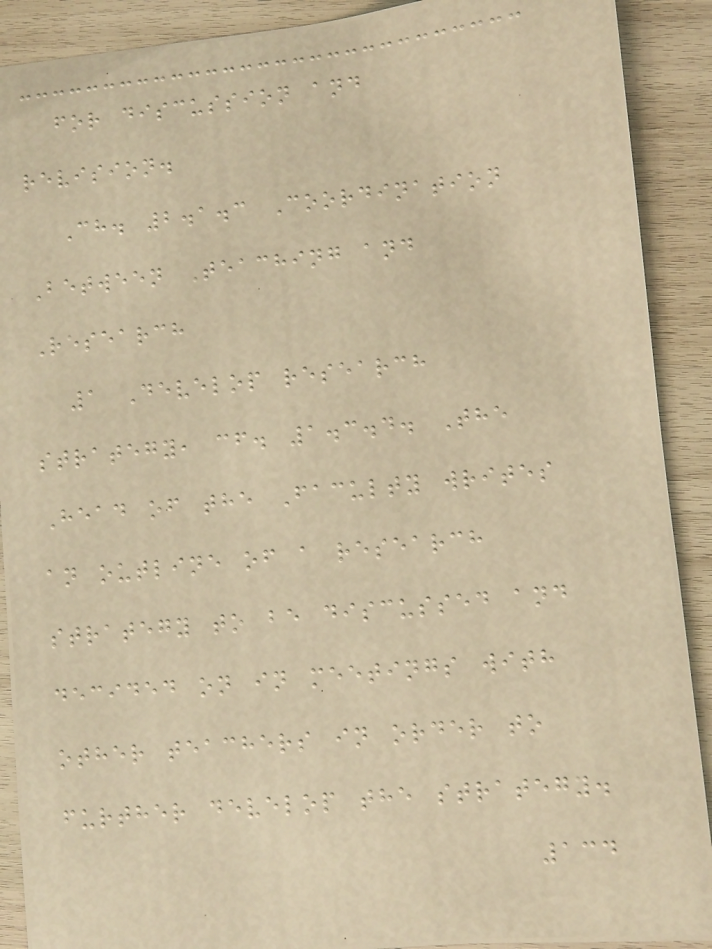for discussion and
revision.
Ch. 2.1.3 Coordination
Between Teaching and
Research
1 Develop research
strategy, cf. 1.3.4. The
Head of the Faculty writes
an outline of a research
strategy to be discussed and
decided on in meetings with
other teachers in order to
further develop the strategy.
134
